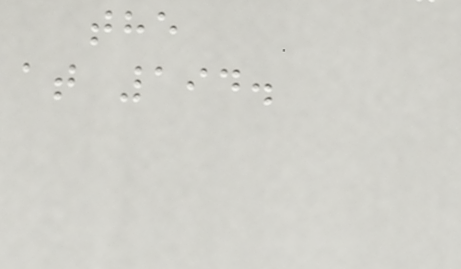the
at 194.
